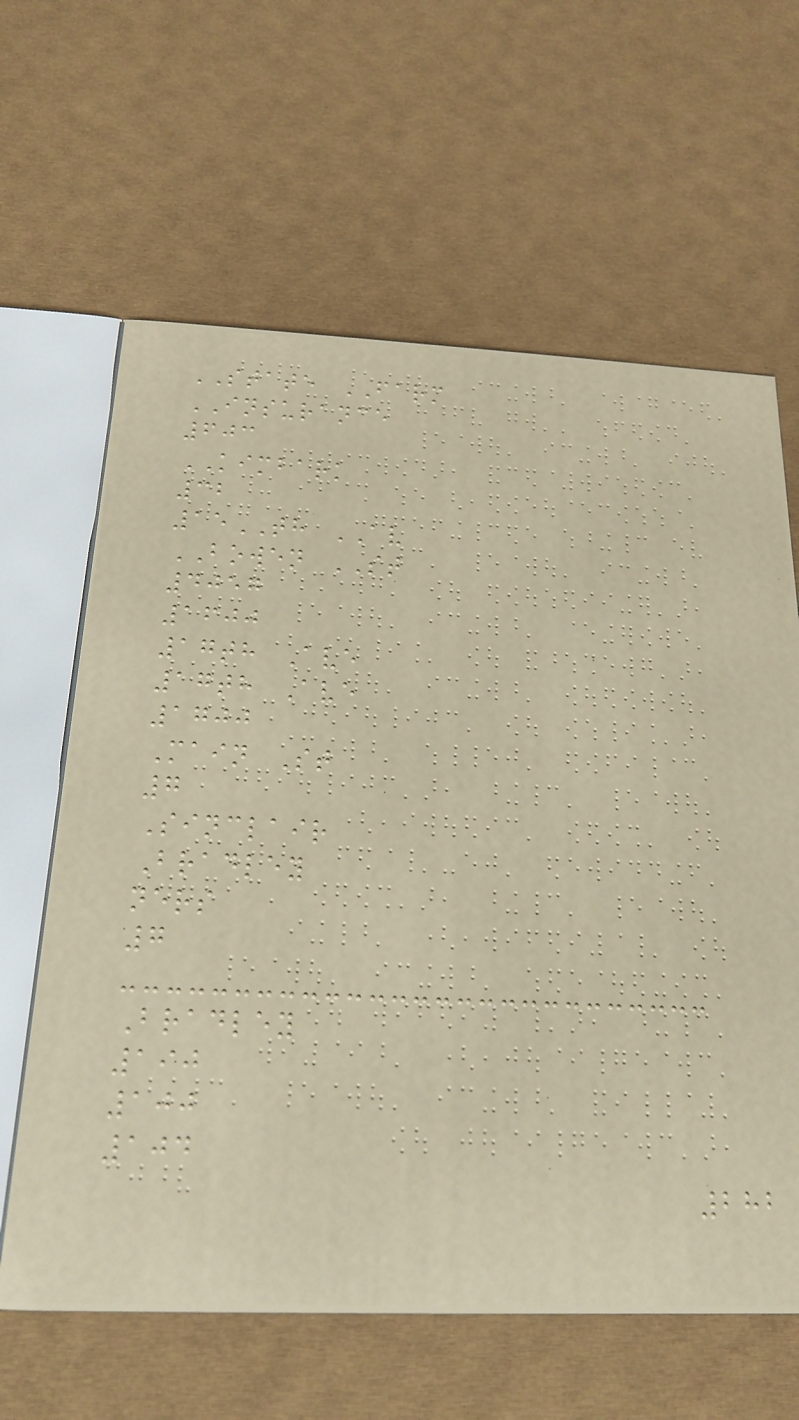STATE FARM
INSURANCE
603
KIMBARK
32
15TH AV
BOWEN ST
4057
1600
17th Ave
17th Ave
1700
Main St
7
Sinclair
Bradley
ners
7
Bradley
190
100
104
282
